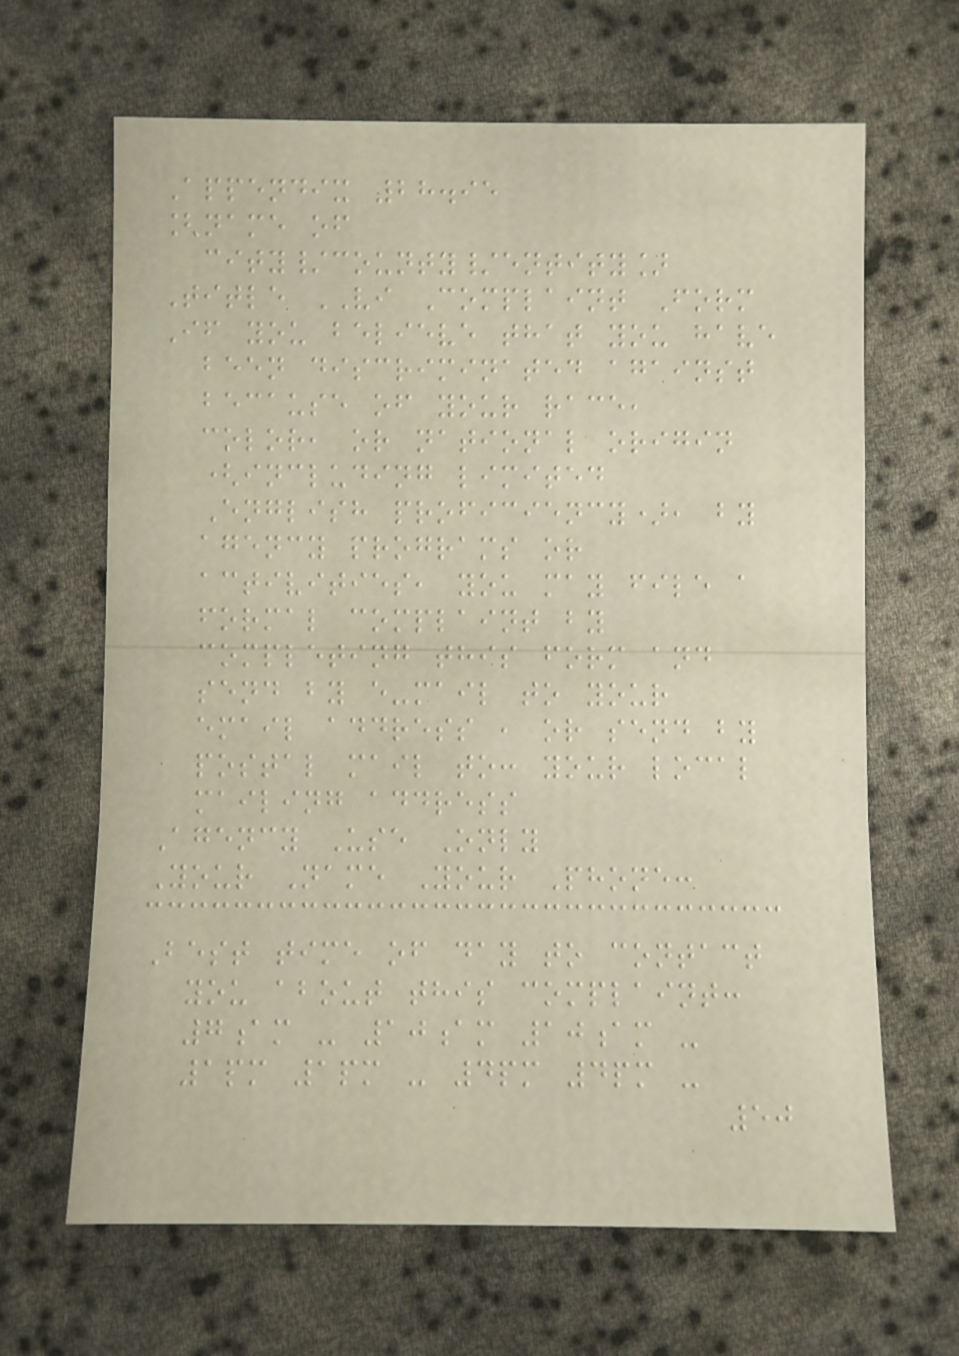Appendix 28.95
[name of
city/county/entity]
Title VI Complaint Form
If you believe that you have
been discriminated against
because of your race,
color, or national origin
(including limited
English proficiency), by
agency programs or
activities, you may file a
formal complaint by
completing this form and
send by e-mail to your
email address , or send by
postal mail to: your local
mailing address
Agency Use Only
Your Name Your Phone:
Best time of day to contact
you about this complaint:
7am - 10am 10am -
1pm 1pm - 4pm 4pm -
50
